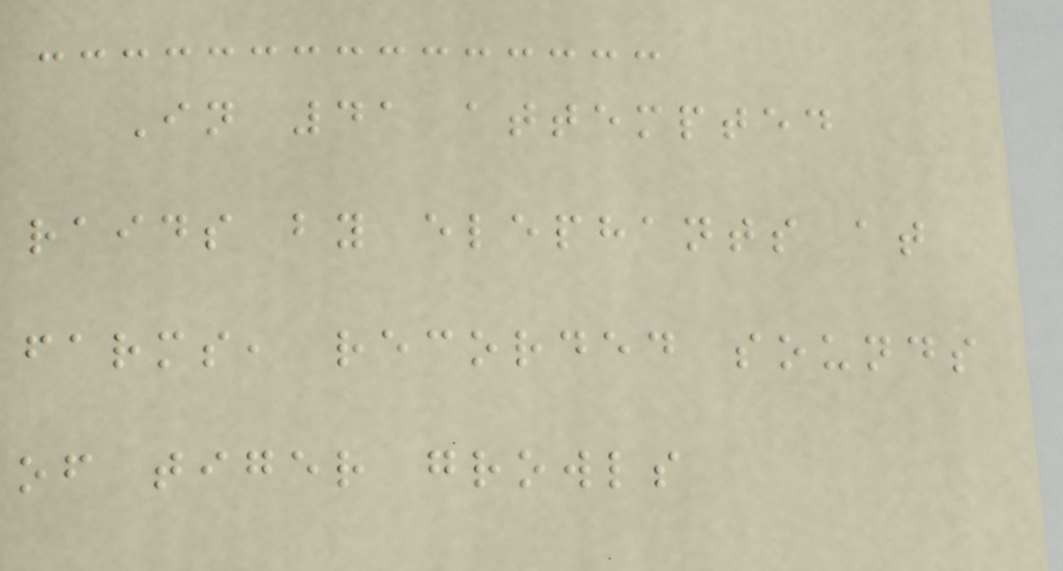In 41 attempted
raids by elephants at
farms, recorded sounds
of tiger growls
